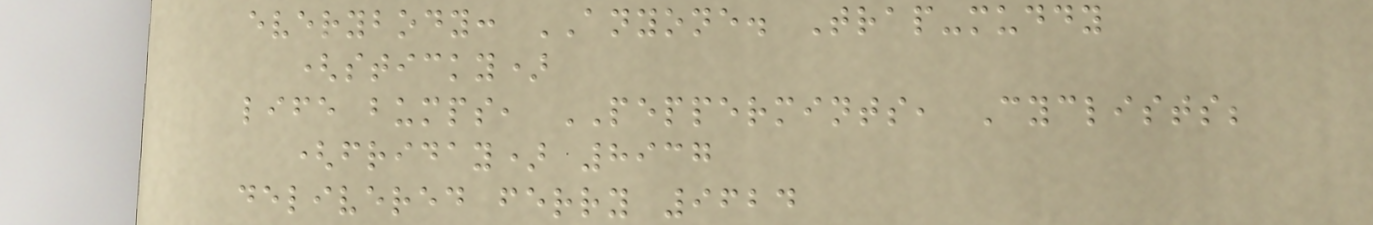everybody: ANYONE. Trap-muddy
(sticky)
life bumps, PEPPERMINTS, Cyclists;
(friday) 8937
delivered ferry 9624
